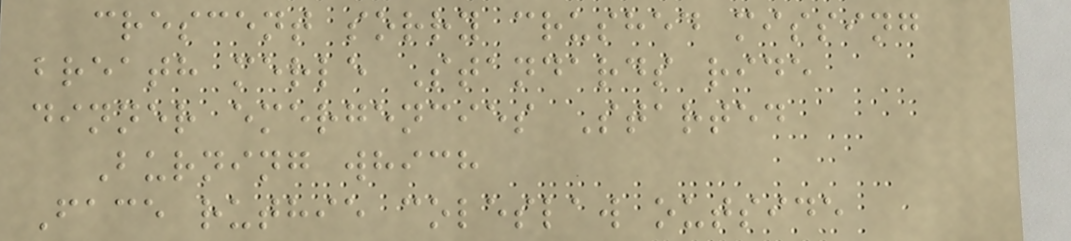crescent sorry crushed missing
breath merle Standards ride
dinner emergencies Started
Burning which
Face ruthie coleslaw outside
